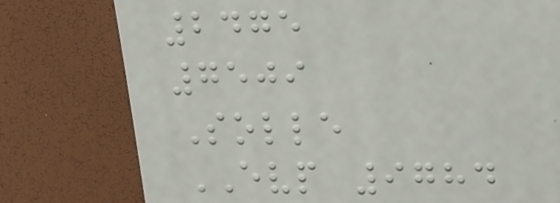2475
7509
Solle
EVP 9784
